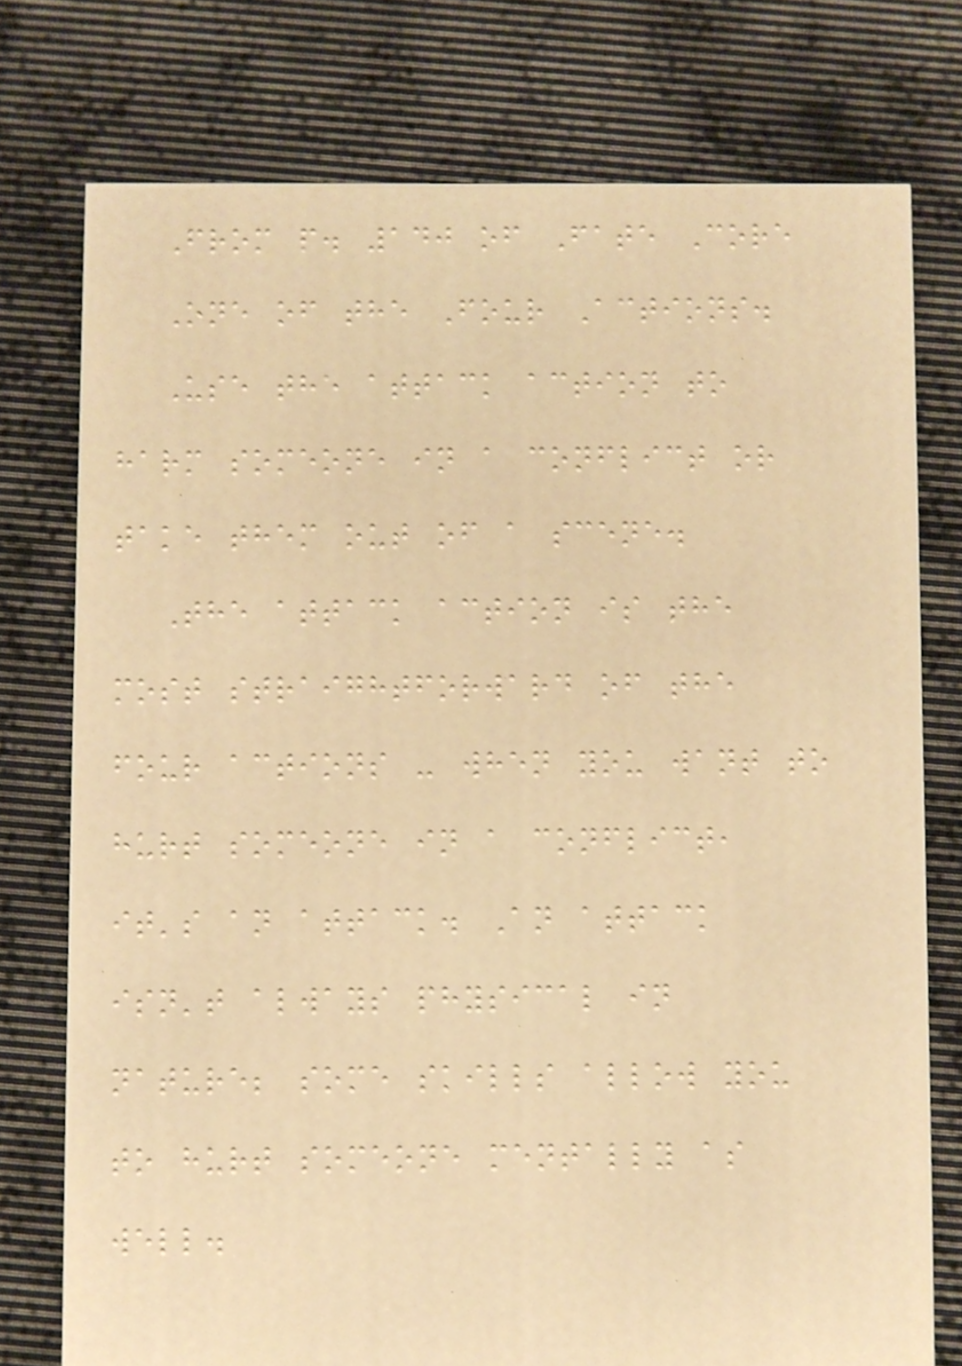From p. 140 of Fate Core
One of the Four Actions.
Use the attack action to
harm someone in a conflict or
take them out of a scene.
The attack action is the
most straightforward of the
four actions - when you want to
hurt someone in a conflict,
it's an attack. An attack
isn't always physical in
nature; some skills allow you
to hurt someone mentally as
well.
